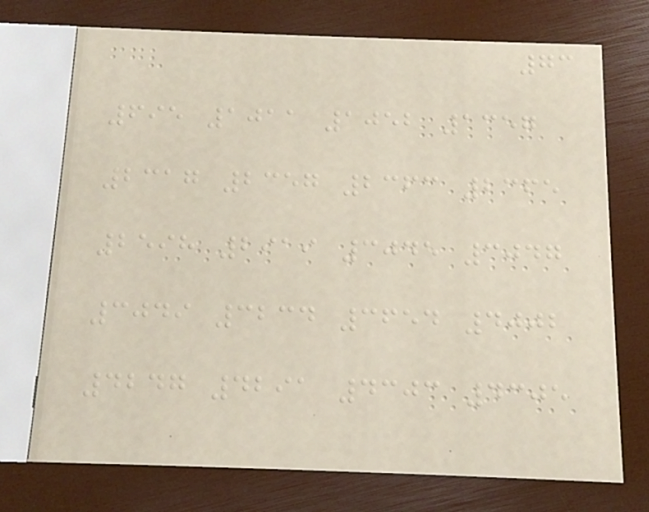73
695 1011 1052 1357
2317 2357 2363 2365
2598 2919 3045 3047
3049 3234 3654 4002
4247 4291 4303 4305
